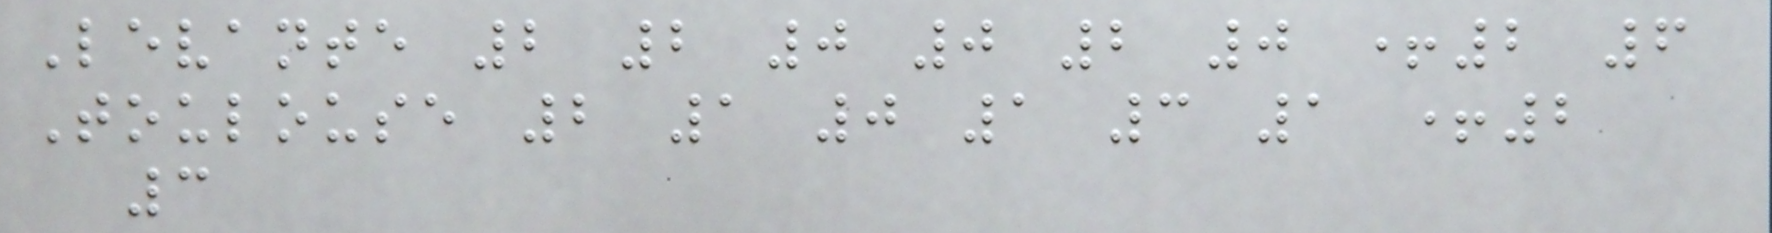Levante 2 2 0 0 2 0 +2 6
Toulouse 2 1 0 1 3 1 +2
3
